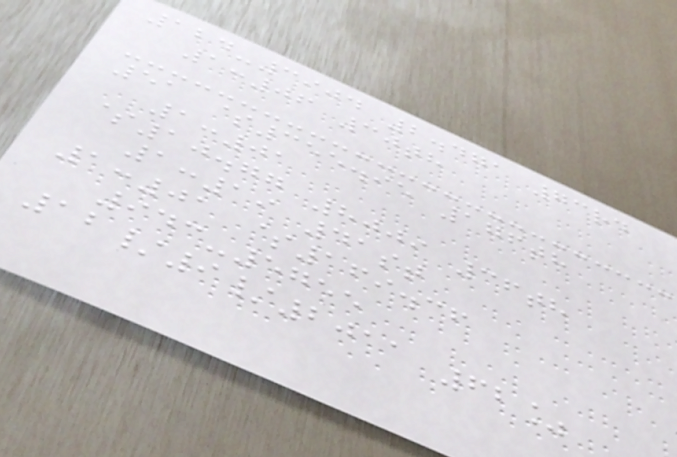124-3904 2.471 73rd
1:06 30th
51 $355.95 176th
1:01
$10.77 8009 36th
1:19 41st
1:01 $169.36
943-5755
12/9/2011 62%
